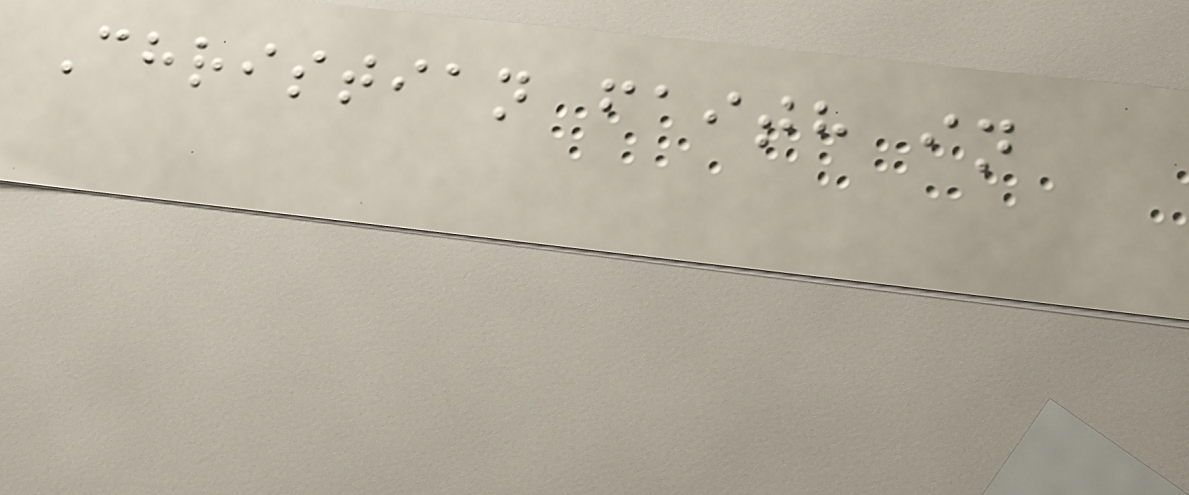Christian faith in
